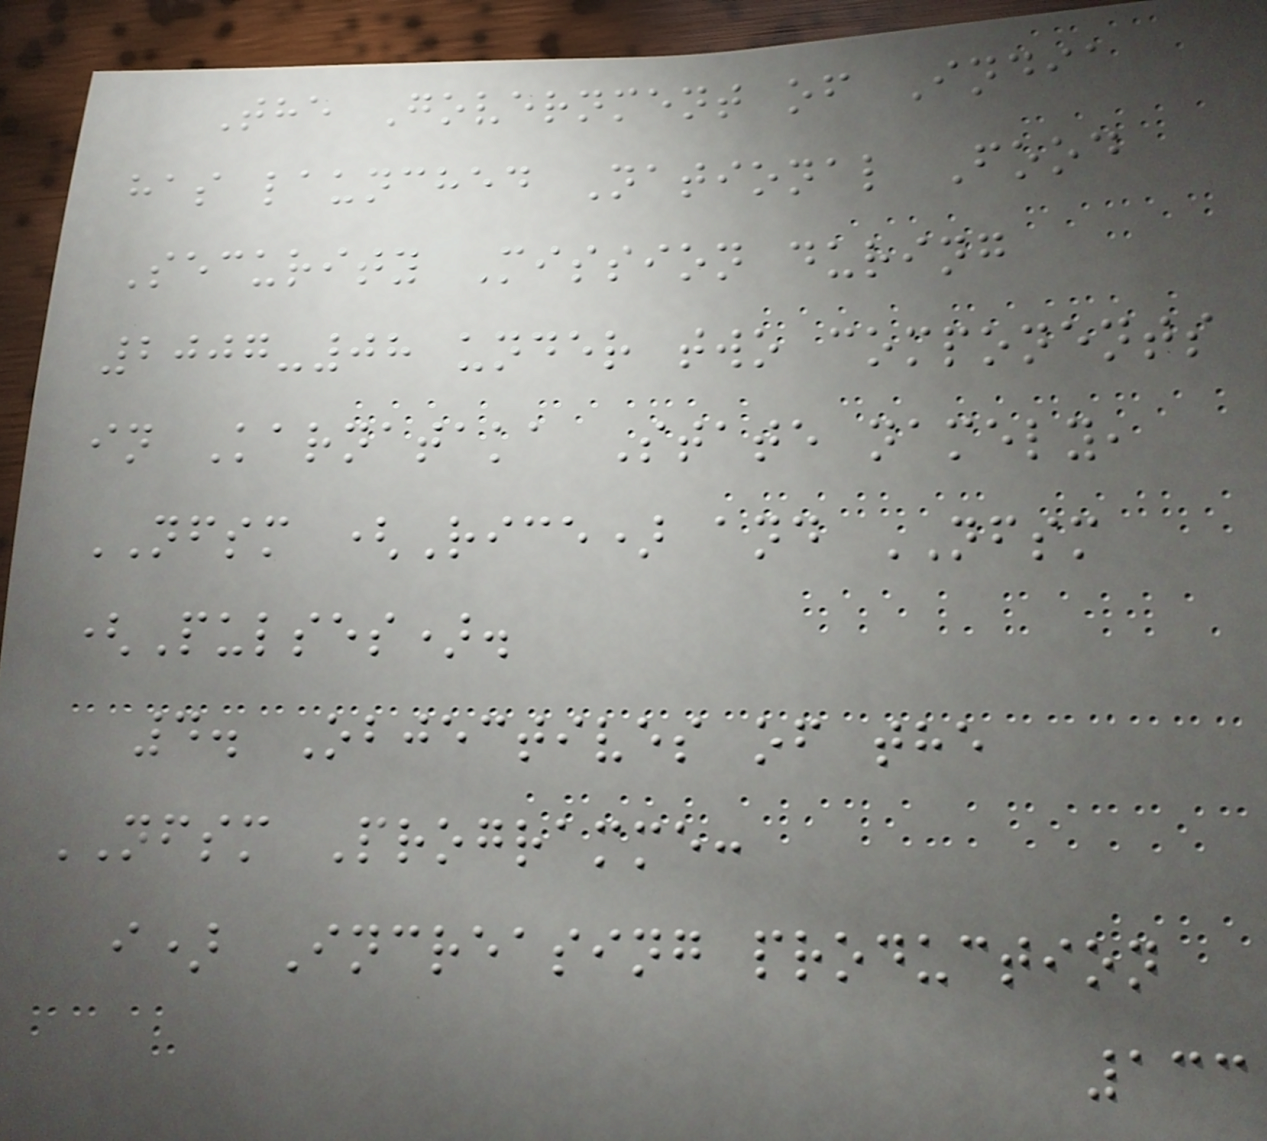The Government of India
has launched National Food
Security Mission during
2007-08 under two components
in Karnataka State namely,
NFSM (Rice) and NFSM
(Pulses).
4. Objectives of the
NFSM Programme:
i) Increasing production
133
